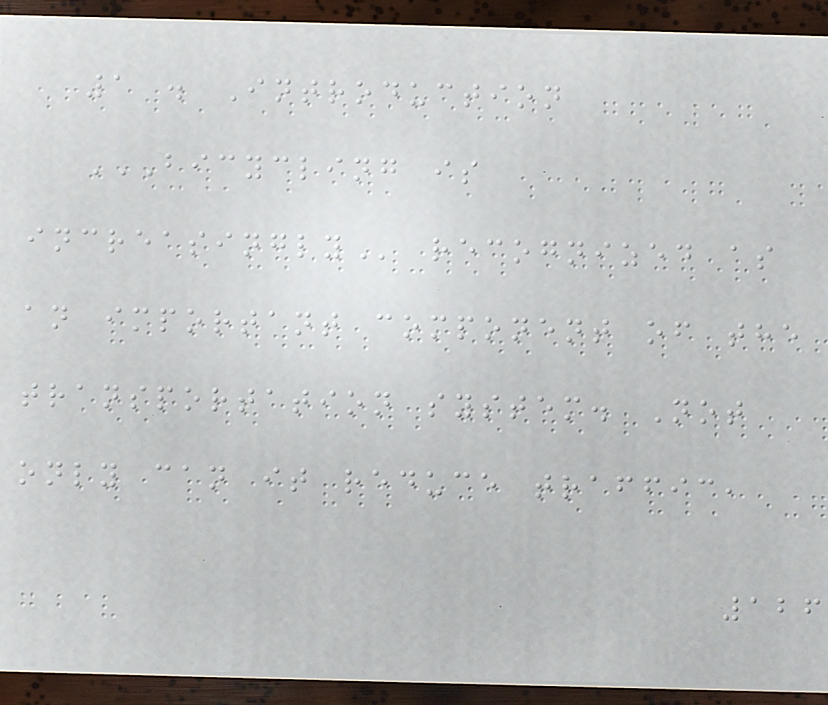1 . Introduction
BICYCLING IS
INCREASINGLY recognized as
an important component of the
transportation system. Not
only can it reduce traffic,
126
